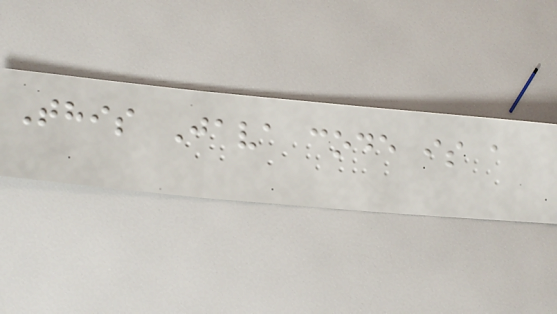This Java code is a
